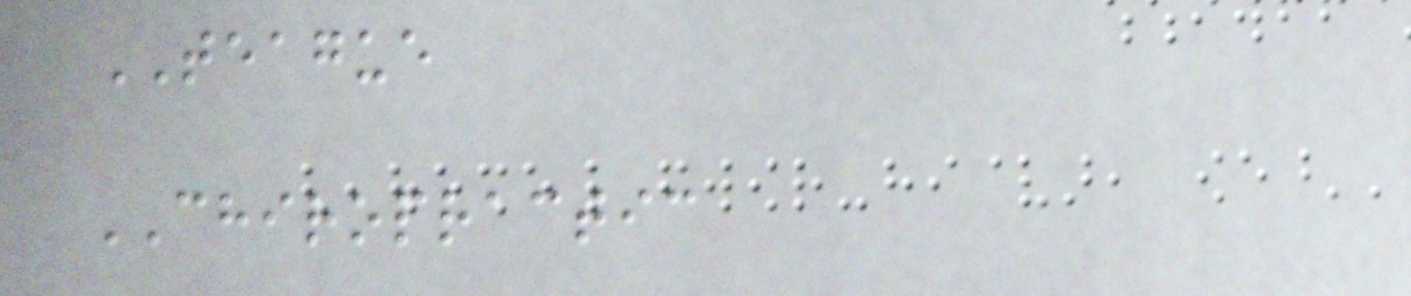TEAGUE
CHIROPRACTIC
